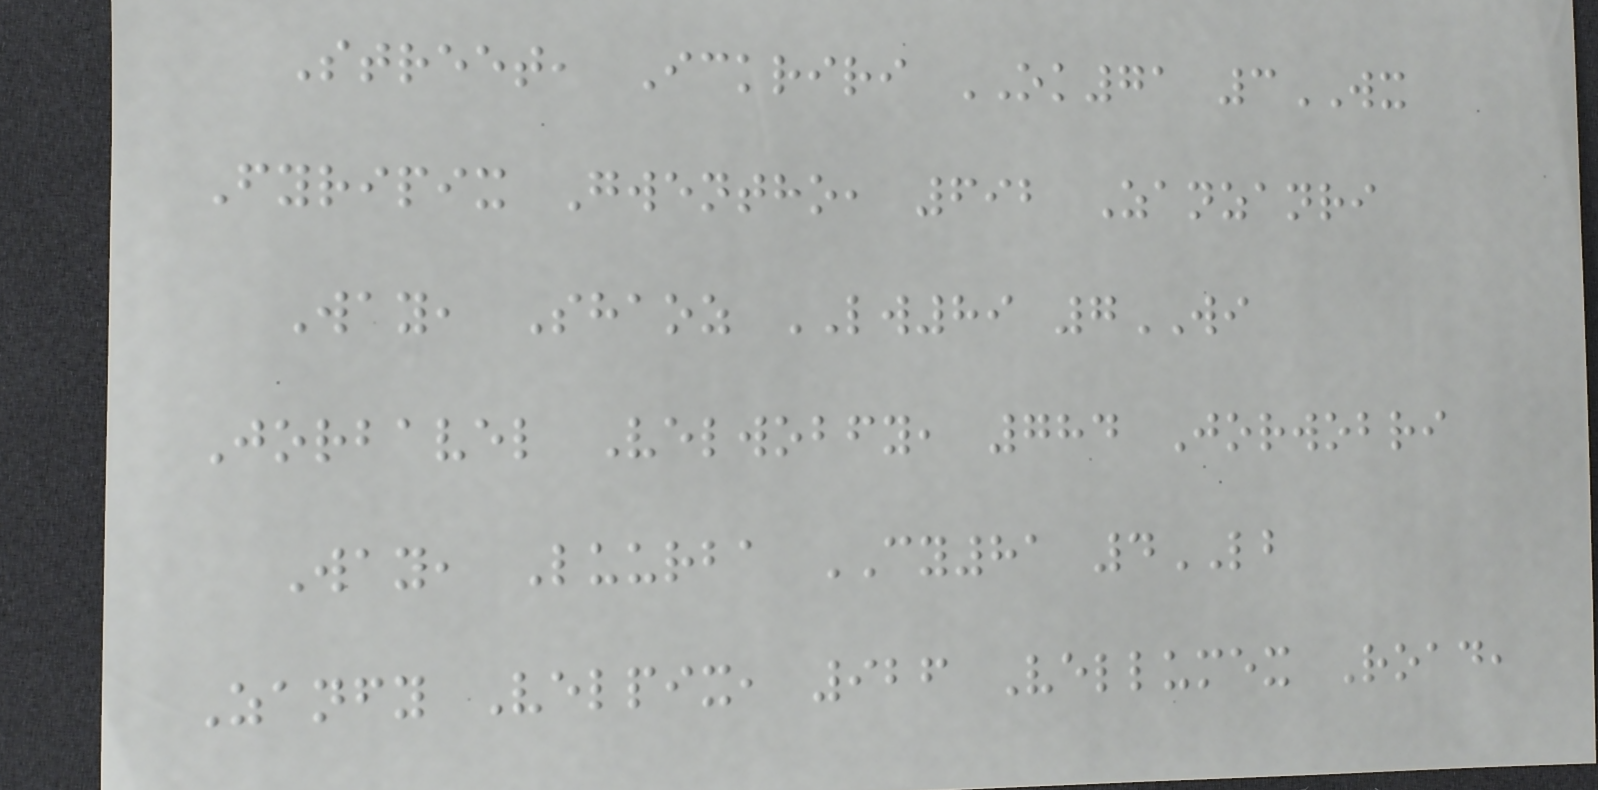Street, Ickriri OK71 3WX
Fyripix Gwentho, 692 Zanzanri
Way, Shaoz LW89 7WI
Jorbavel Velwobfy, 784 Jorwobri
Way, Luurba CY81 4LB
Zanfy Velpix, 926 Vellumex Road,
